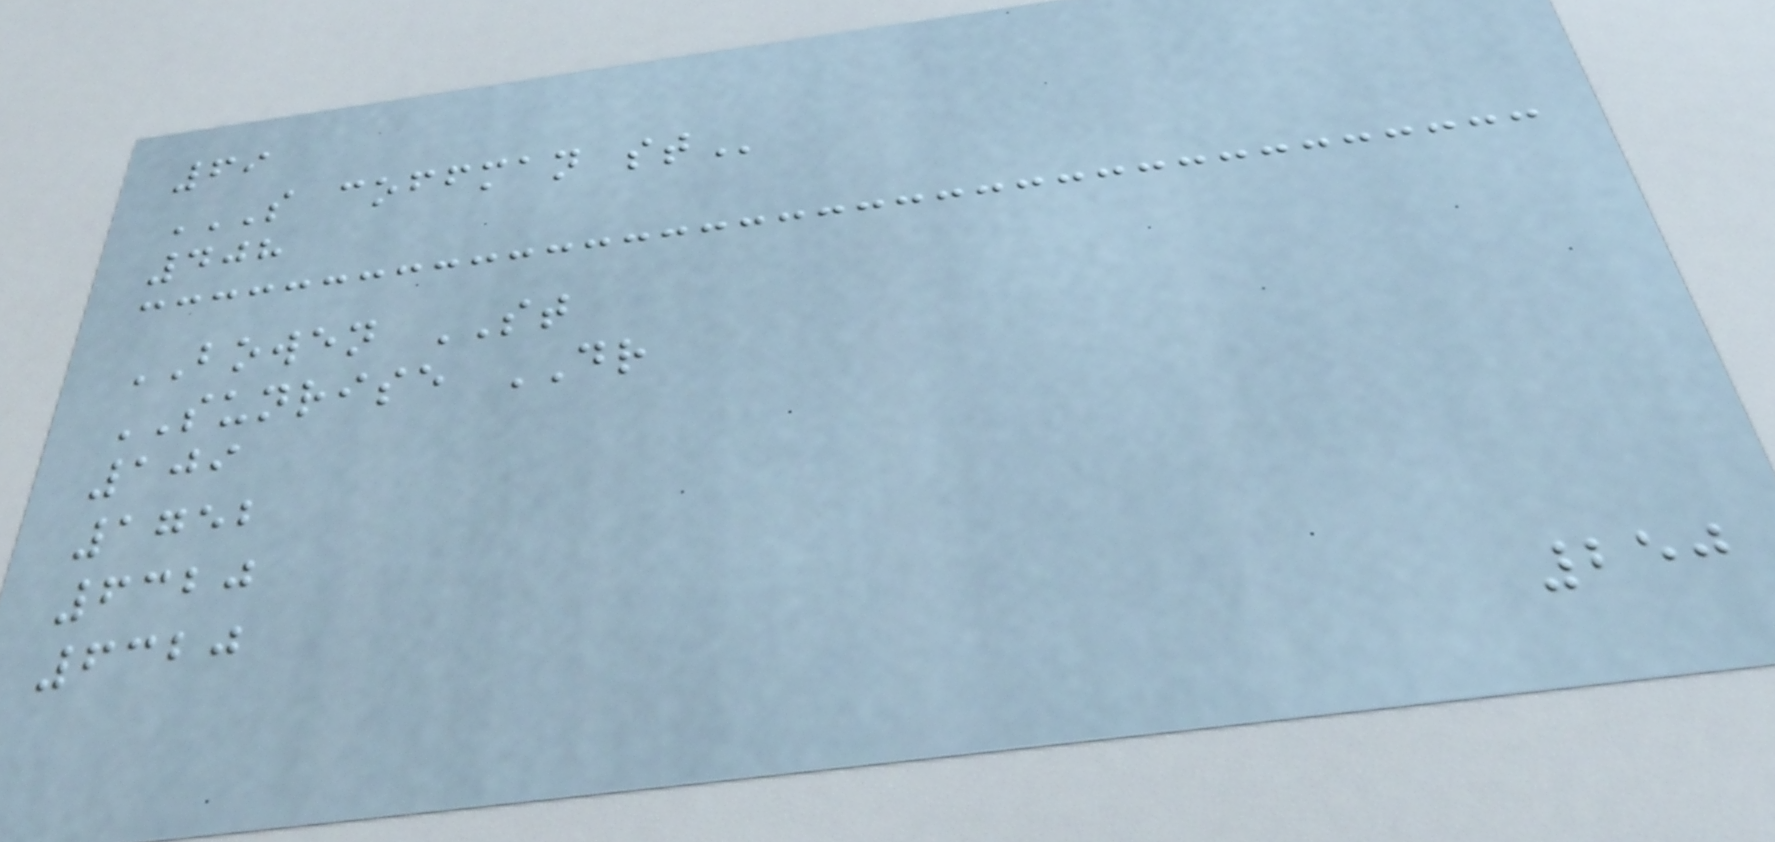69
S COFFMAN ST
408
BOWEN ST
SUNRISE DR
109
1752
6320
6320
250
